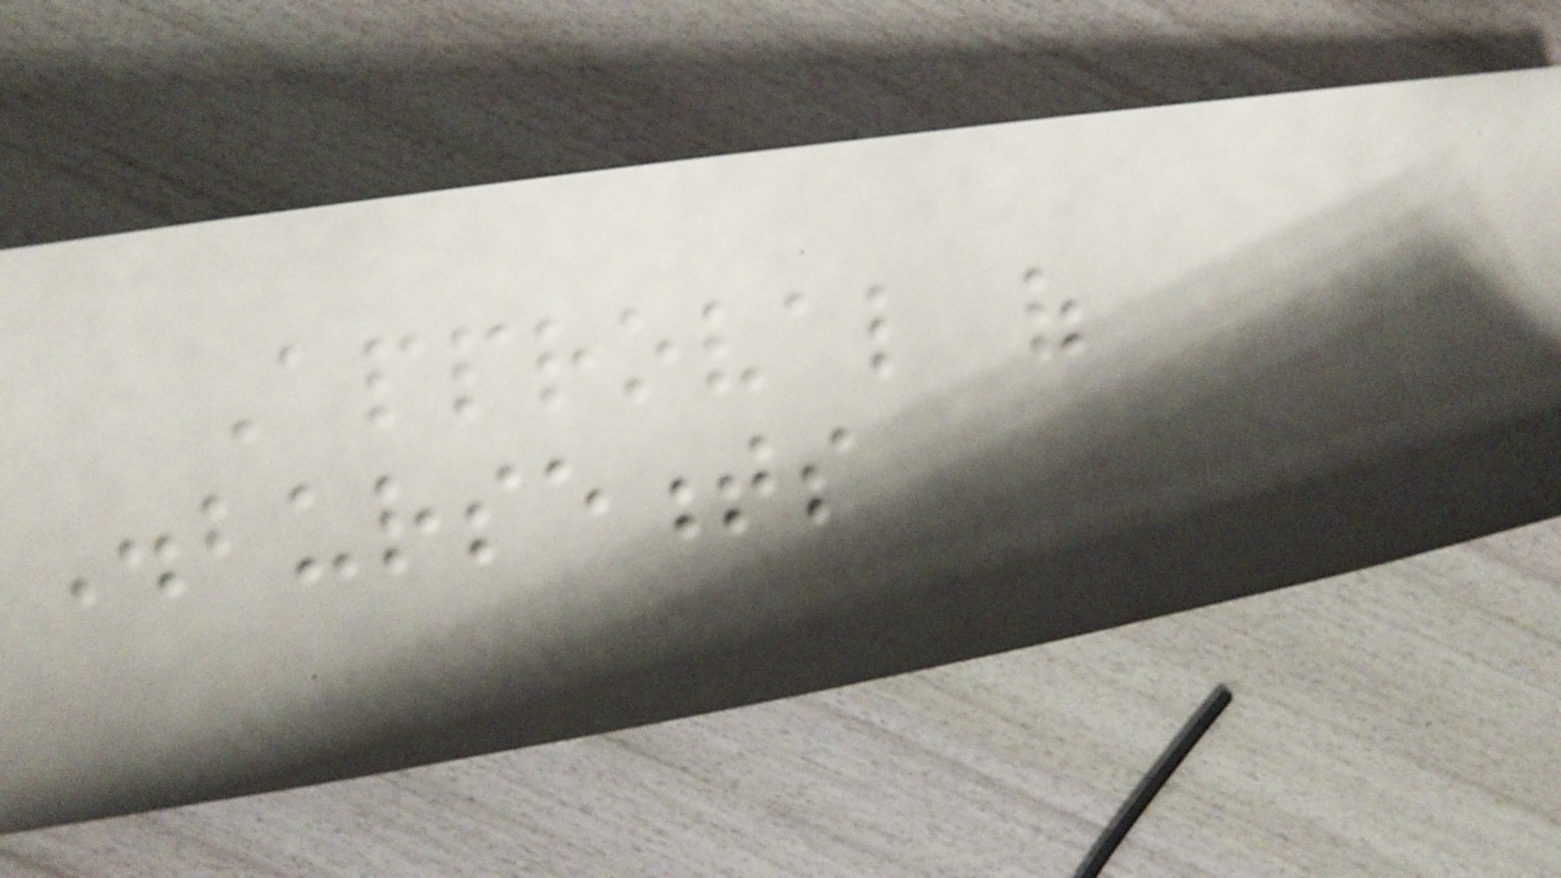Approval of
Disbursements
